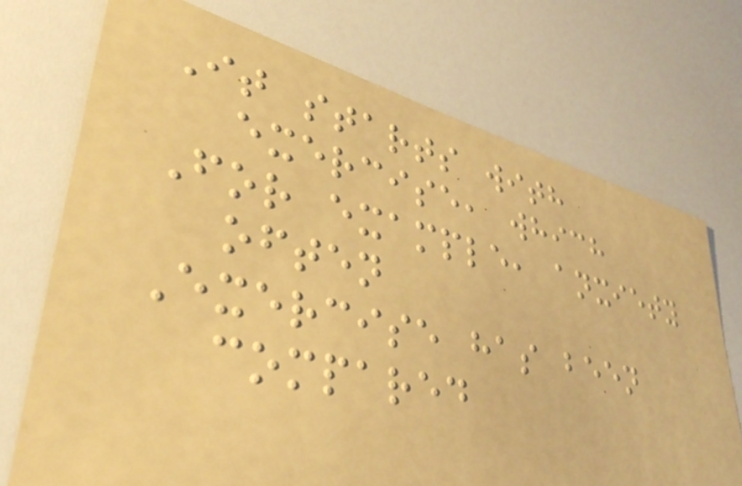It starts with
exercise, which
For example, anxiety
often
Exercise has been
compared
